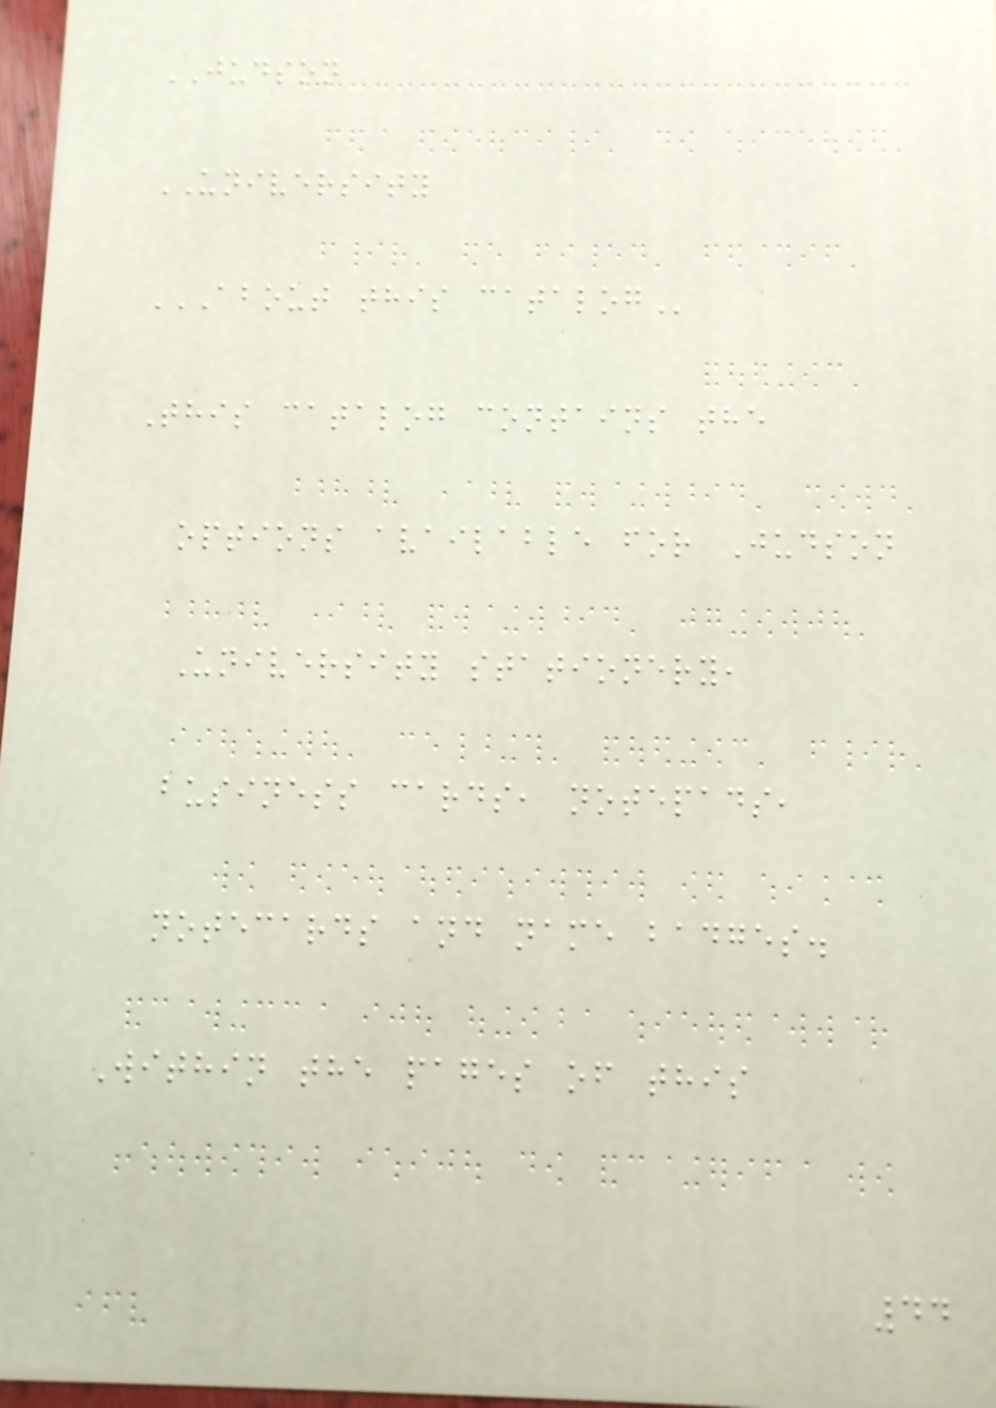JUDSON
UNIVERSITY
ABOUT THIS CATALOG
This catalog contains the
options available for Judson
University stationery,
business cards, notepads,
notecards and name badges.
Within the pages of this
44
